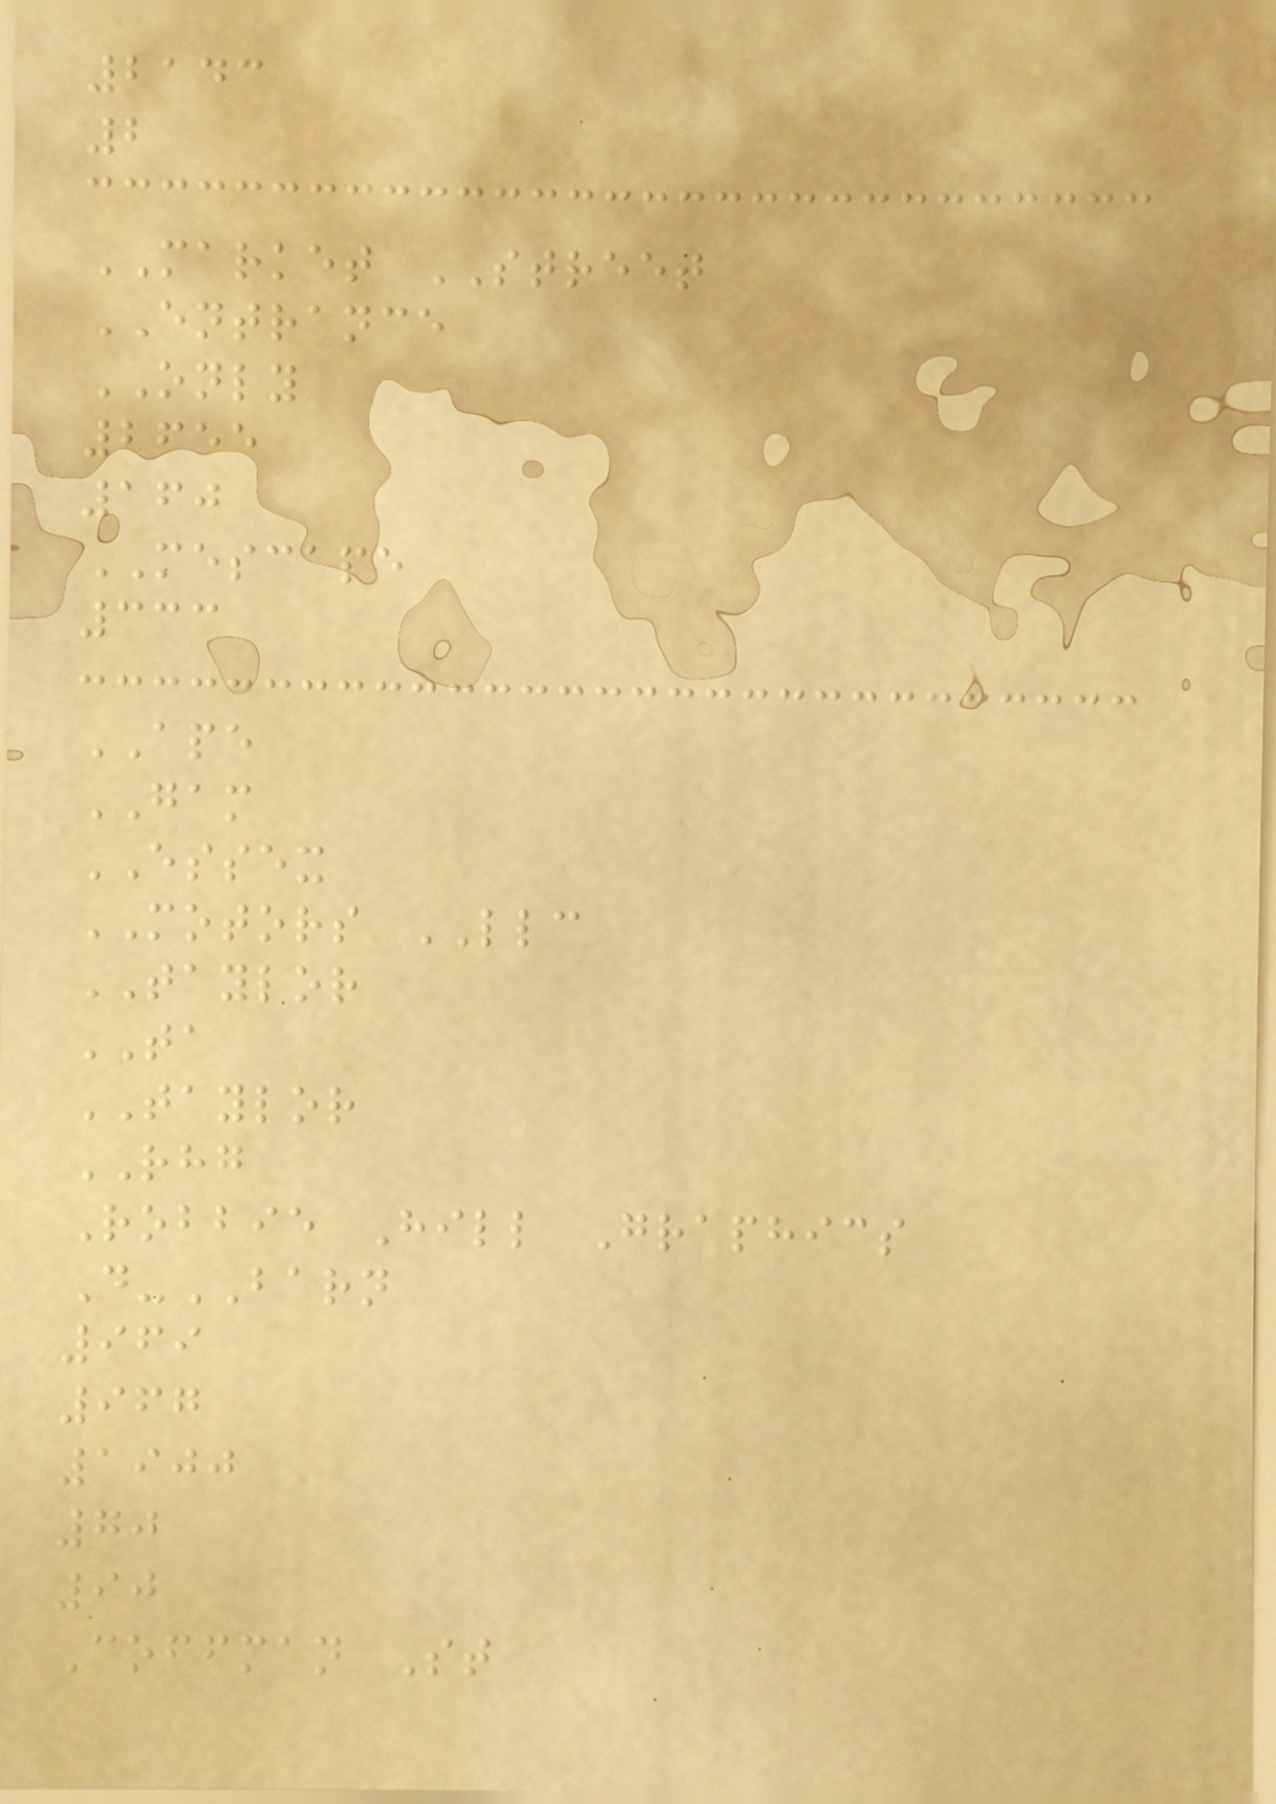2143
2
MARKET STREET
ENTRANCE
ONLY
2655
160
MESCAPE
333
APE
GAM
ESSEX
MOTORS LLC
TAYLOR
TA
TAYLOR
RHG
Robbie Hill Graphics
D-BARN
969
967
1900
70
90
Coffman St
